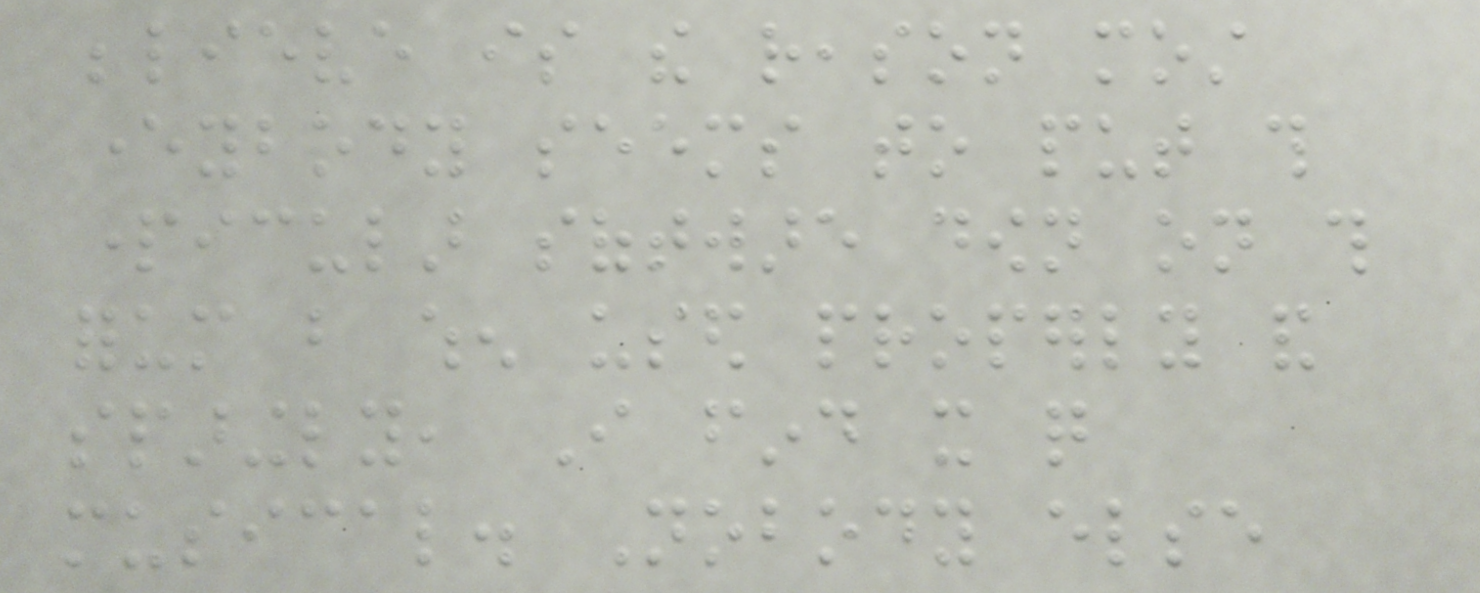believe is the reason most
everybody seems to put this
particular software down on this
forum but when used properly and
sparingly, I find it quite
musical. Nobody else
